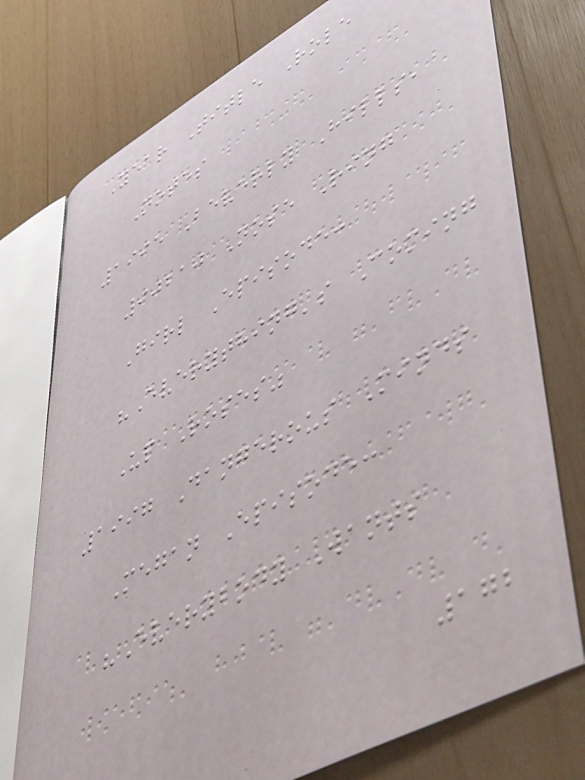Year Title Role
Notes
1995 Beverly Hills,
90210 Nose Ring
Girl Episode:
"Everything's Coming
Up Roses"
1997 Dangerous Minds
Megan Episode:
"Everybody Wants
172
